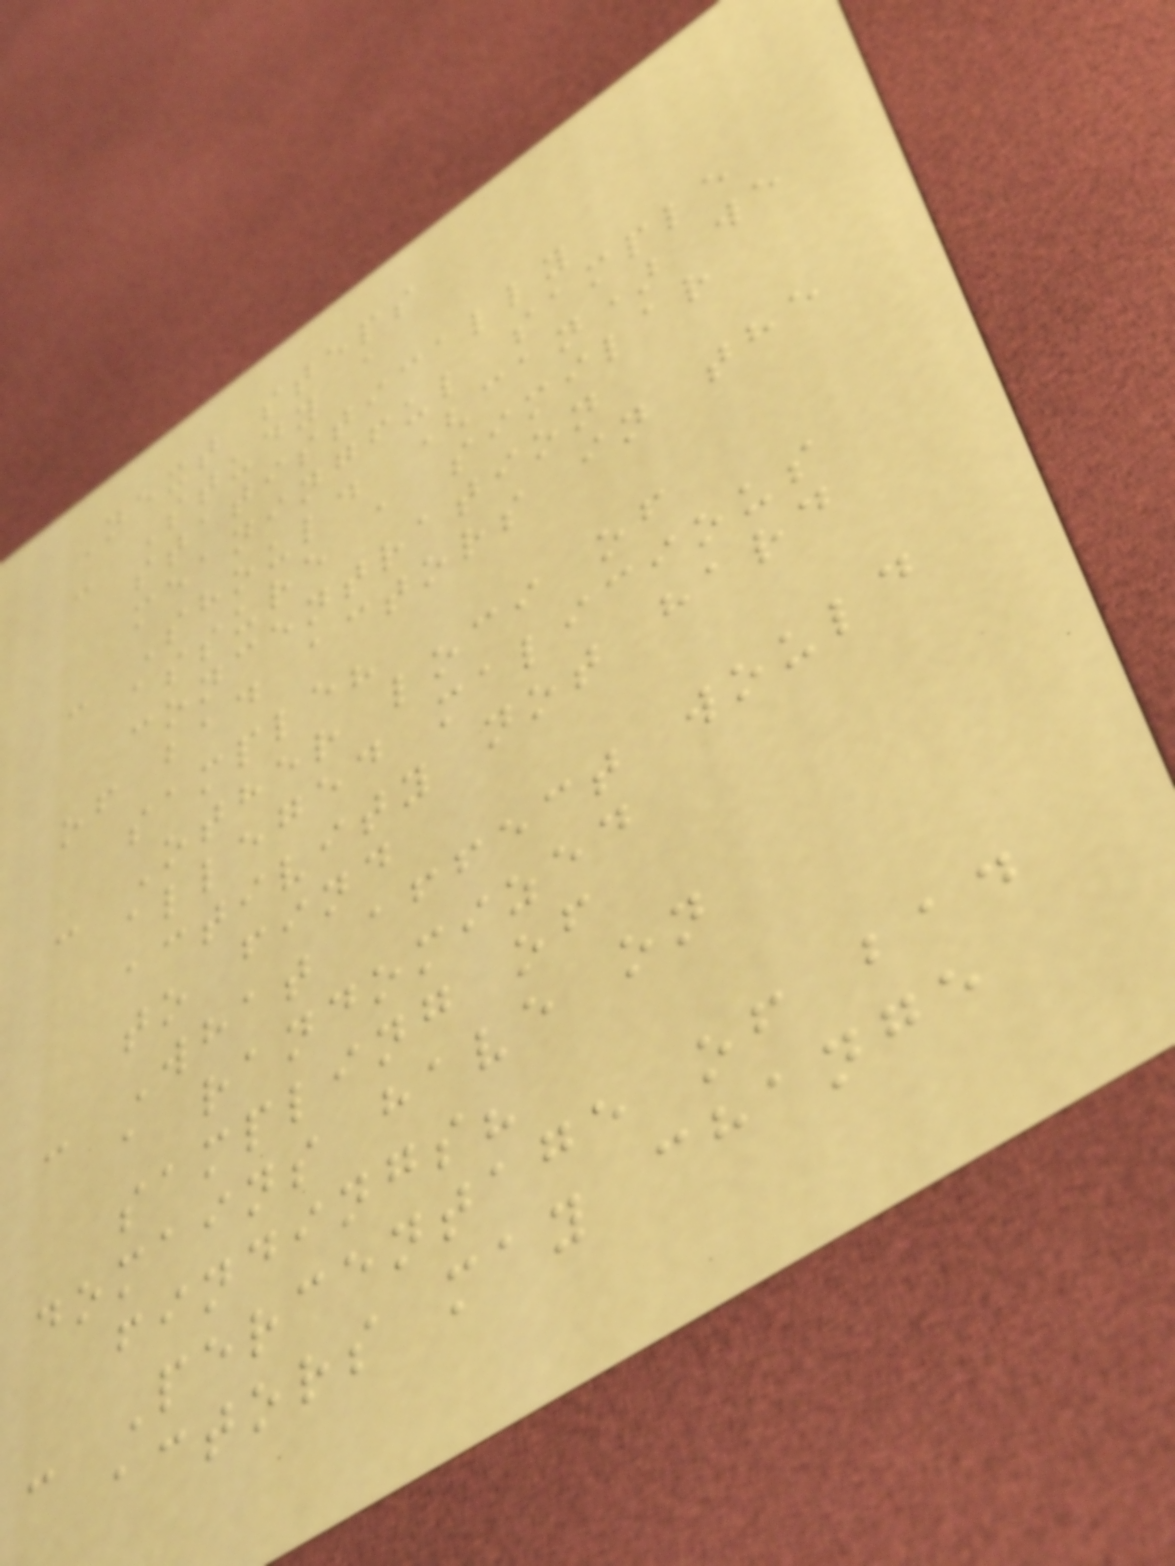Next steps
- Study a
statistically
meaningful sample
- Should (can) we
assure a similar
concentration
of bad actors in the
sample?
- Other loci of
alleged malicious
activity not hard
to find
- What affect would
a randomized
sampling of
domains have on
findings?
- Percentage of bad
actors may change
